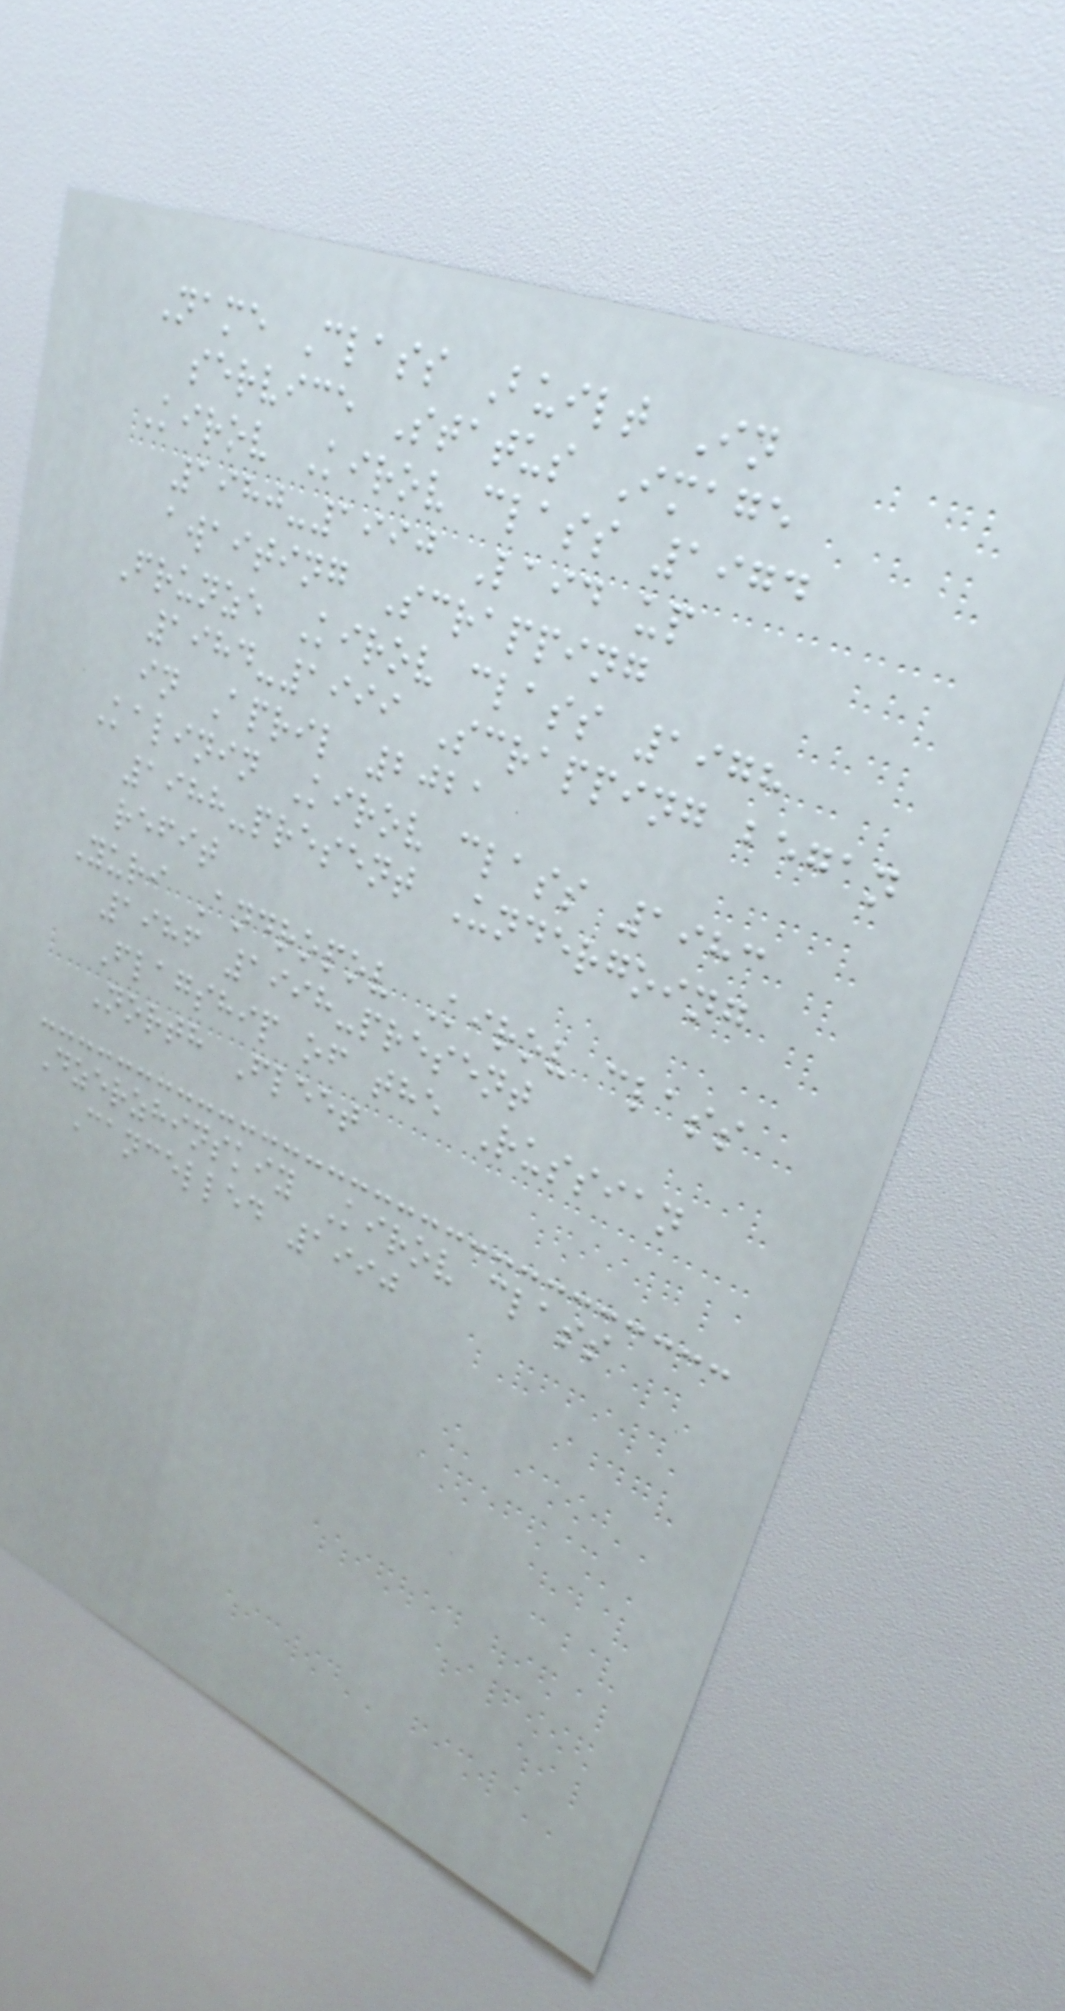Name Class Built In
service Status Image
Kirov Kirov class 1974
1980-1990 Laid up
awaiting Scrapping
Frunze Kirov class 1978
1984-1999 Scrapping began
in April 2021
Kalinin Kirov class 1983
1988-present Undergoing
refit
Yuri Andropov Kirov class
1986 1998-present
Flagship of the Russian
North Fleet
Dzerzhinskiy Kirov class
Cancelled 1990
